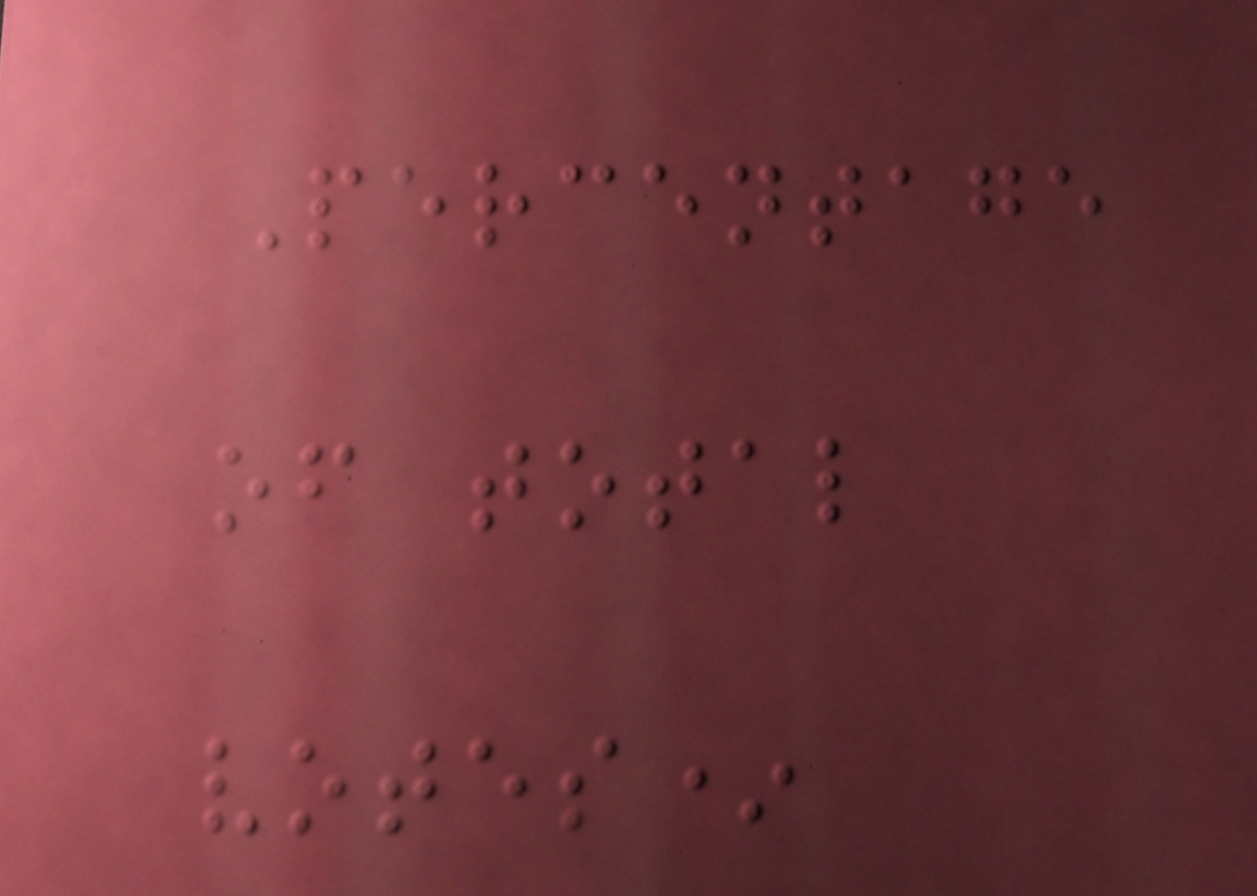Percentage
of total
votes*
